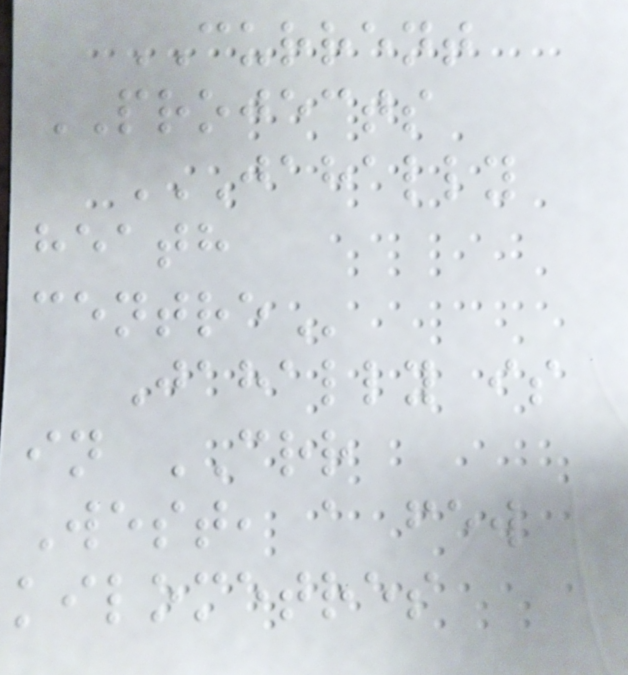CURRENT
PROJECTS
JAHALLY
HEATH
CENTRE
Jahally is
in CRR
West, a few
kilometres
